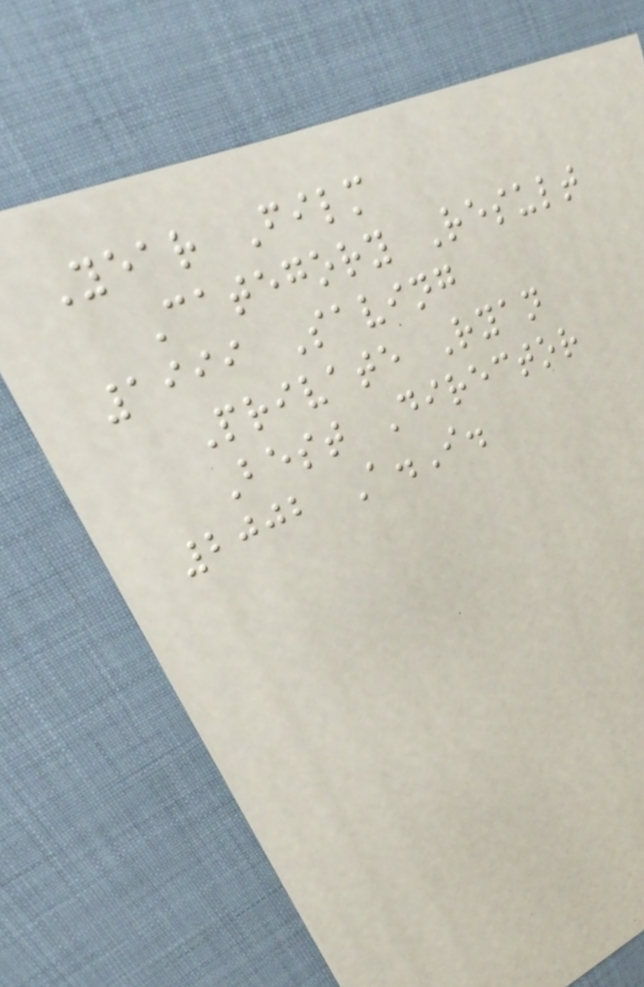Year Film
Category Result
1999 Saving
Private Ryan
Best Director
2002 A.I.
